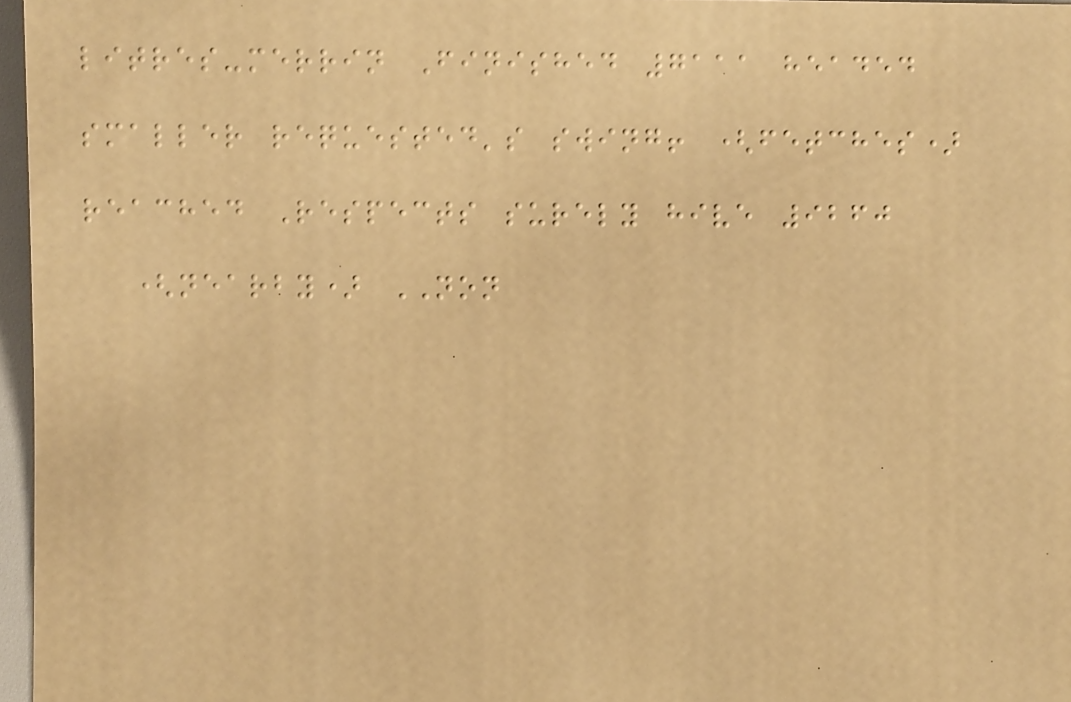litres-merrin Finished 7111 headed
smaller requested's swing! (fetches)
reached Respects surely hive 9260
(nearby) NON
